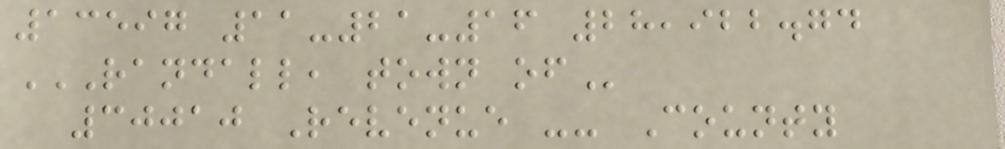13597 11-21-16 28,922.74
RANDALL, TOWN OF
30010 Revenue -- County
